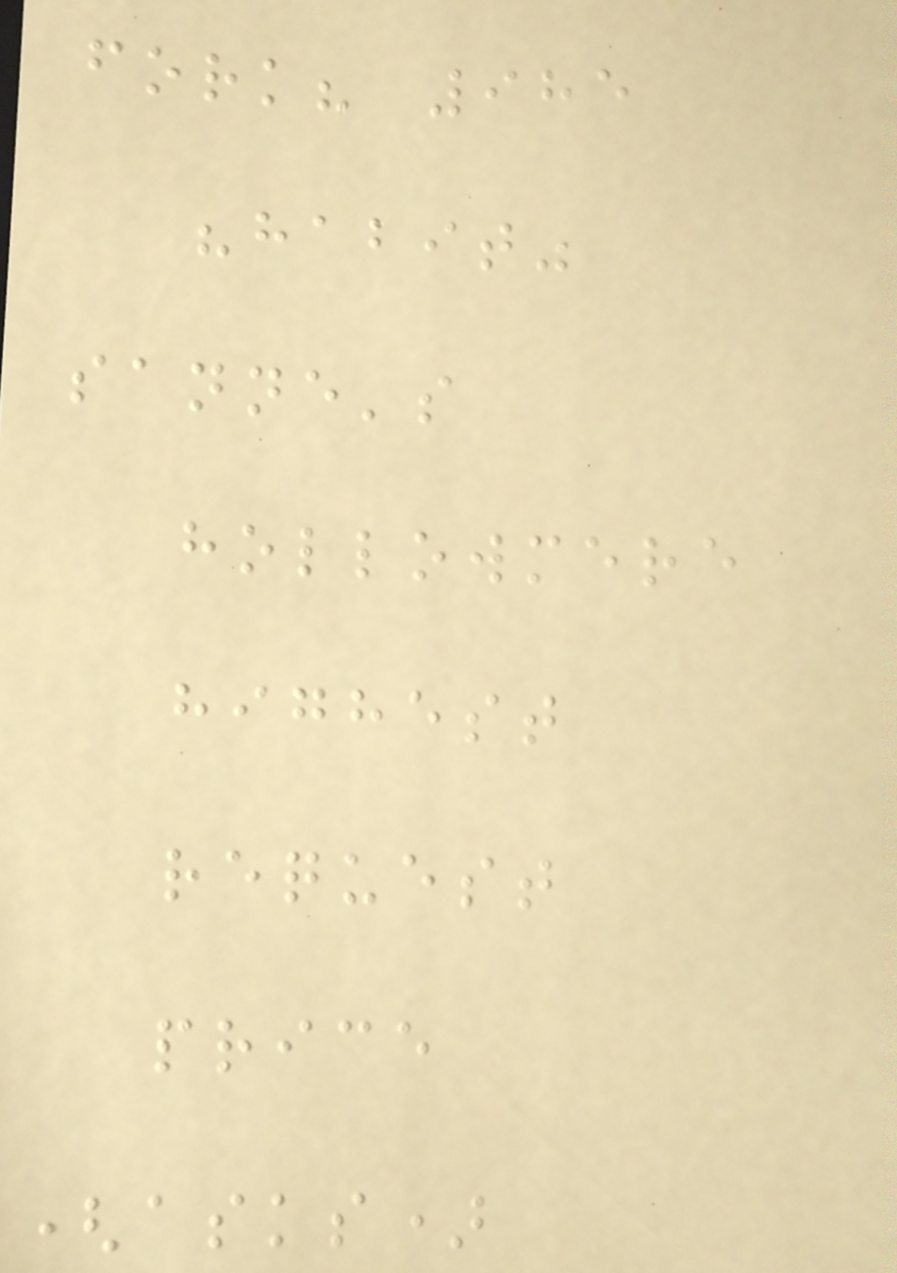fork? 985
"habit"
sanne's
hollowmere
highest
request
price
(asks)
